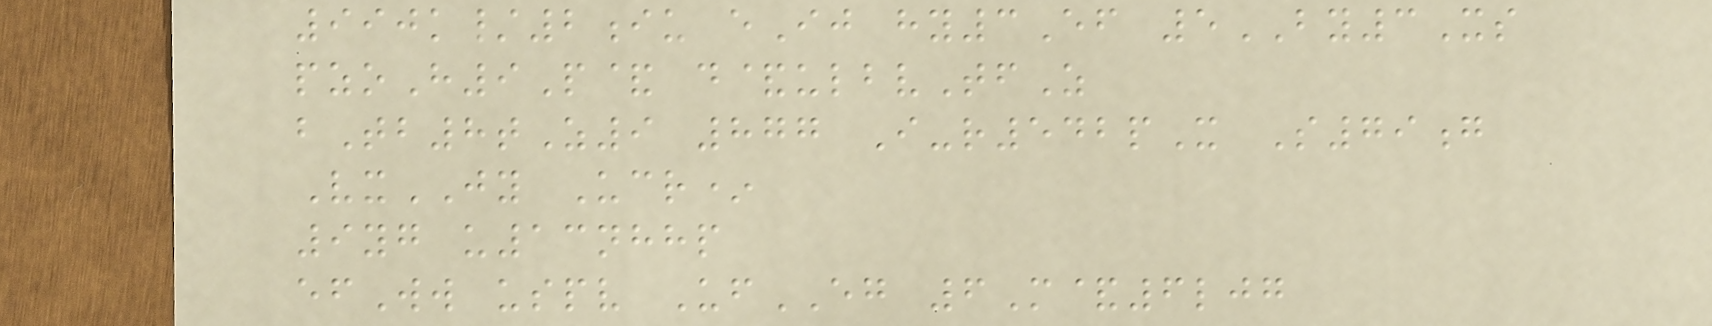990k/2iu eIj hy3Ef 5BY3Xs
pzoH9P& d&ulbvTfZ
bTb8tZ9 877 I-r542pX S79g
VxJY Ucr*
9yg u13nhhp
efWw uspv UfEG 6M&6ljg
